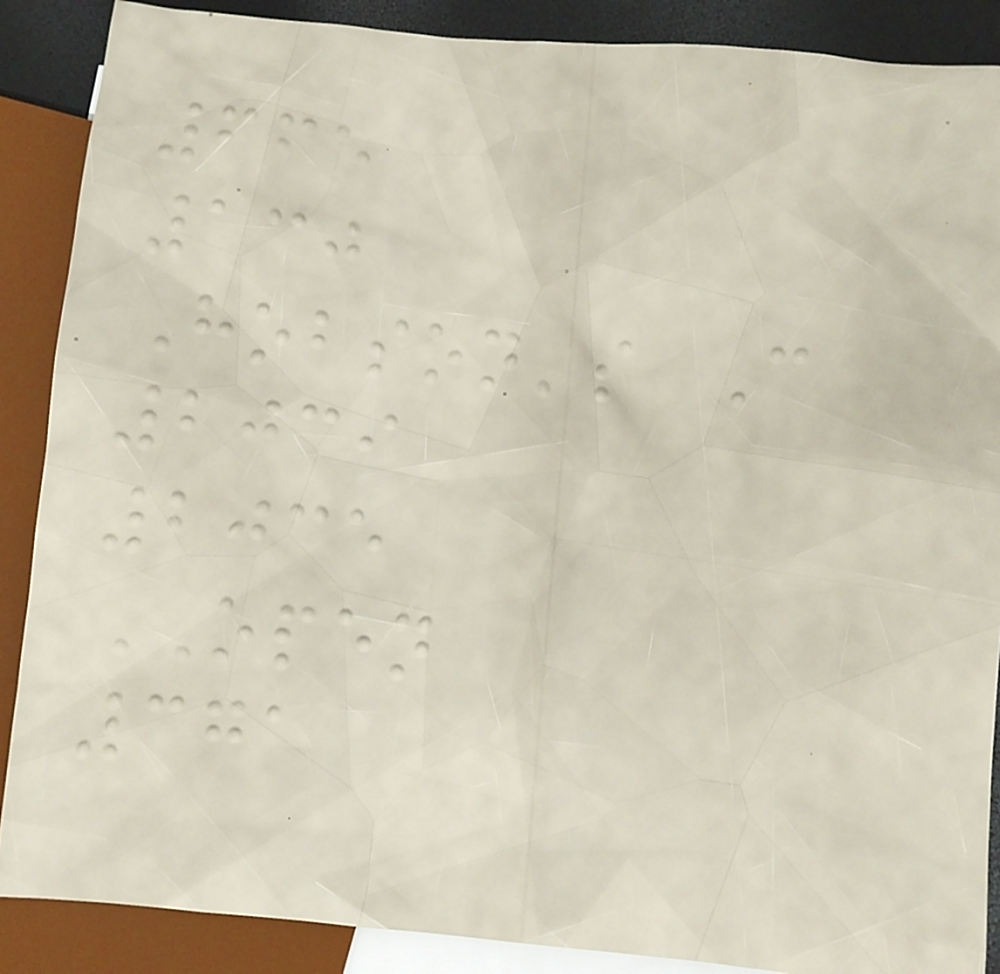665
130
Hobson's C
2039
2035
OPEN
371
